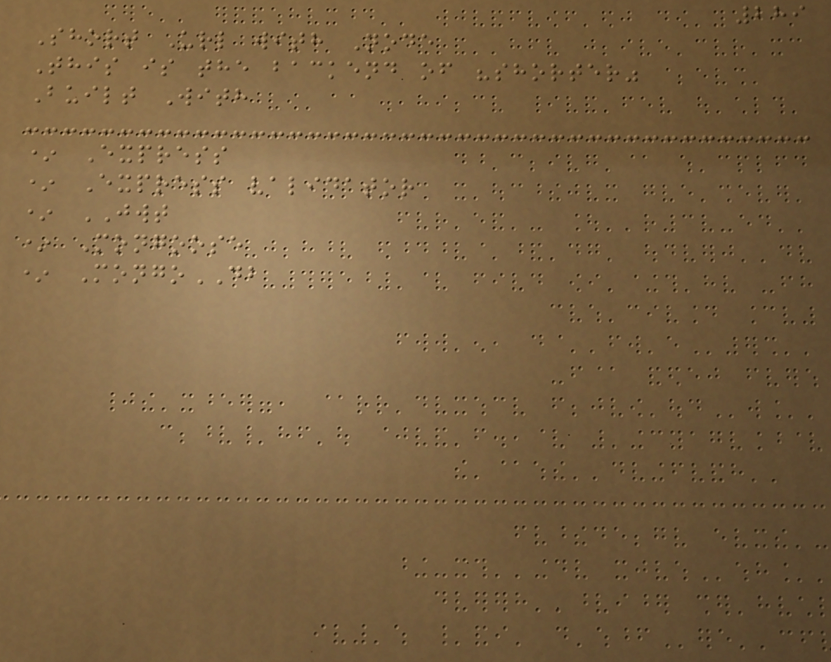289
Short Url with Node
This is the backend of "shorter"
Built With
* Express
* Express validator
* JWT
* Mongoose
* MongoDB
